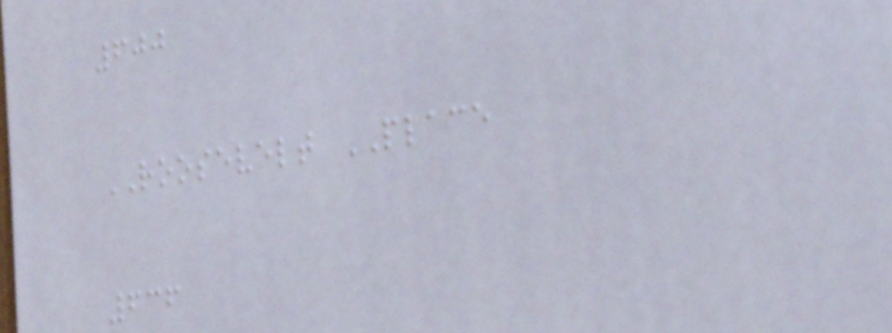600
ROOSEVELT PLACE
636
